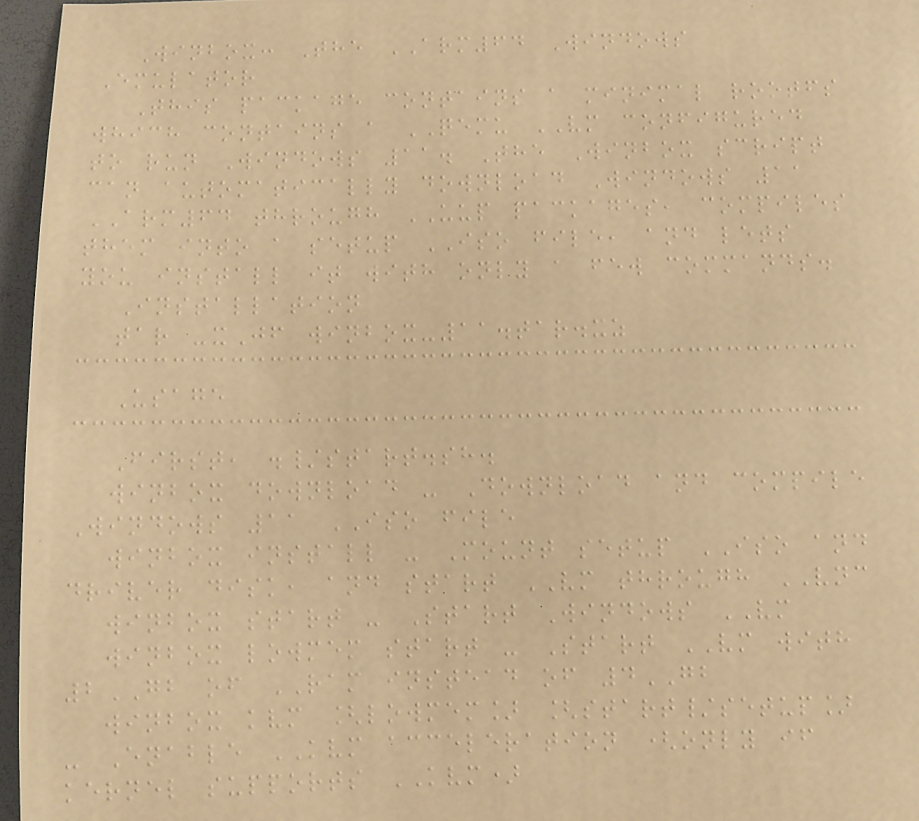Winbox: The ARM64 Windows
Emulator
This package contains a minimal rootfs
which contains a QEMU VM configured
to run Windows 11. The Winbox script
can automatically download Windows 11
ARM64 through UUP packages, compiles
them into a setup ISO file, and lets
you install it with only a few commands.
Installation
tar -xJf winbox-11.tar.xz
Usage
First, ./start.sh.
winbox download - Download and compile
Windows 11 ISO file
winbox install - Mount setup ISO and
driver disk, and start VM through VNC
winbox start - Start Windows VM
winbox lowmem start - Start VM with
2GB of RAM instead of 4GB
winbox kvm [lowmem] [start/setup]
- Enable KVM acceleration (only if
kernel supports KVM)
